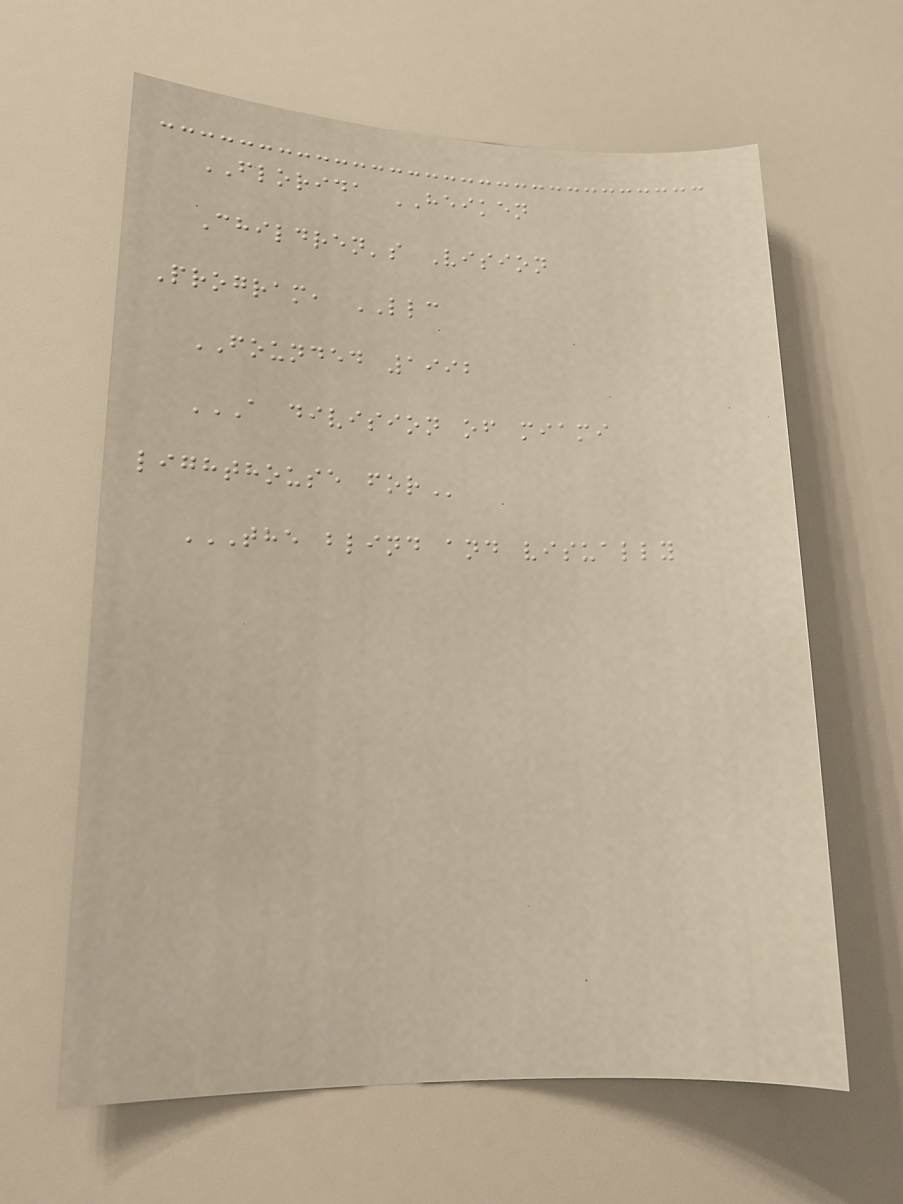FLORIDA HEIKEN
Children's Vision
Program, LLC
FOUNDED 1992
A DIVISION OF MIAMI
LIGHTHOUSE FOR
THE BLIND AND VISUALLY
